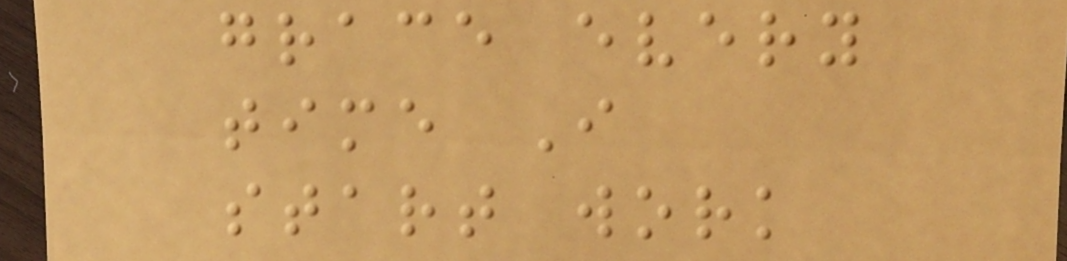grace every
time I
start work
